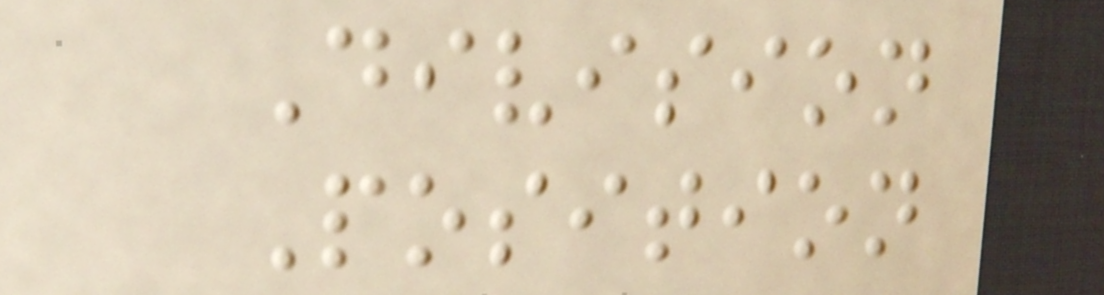Division
Position
